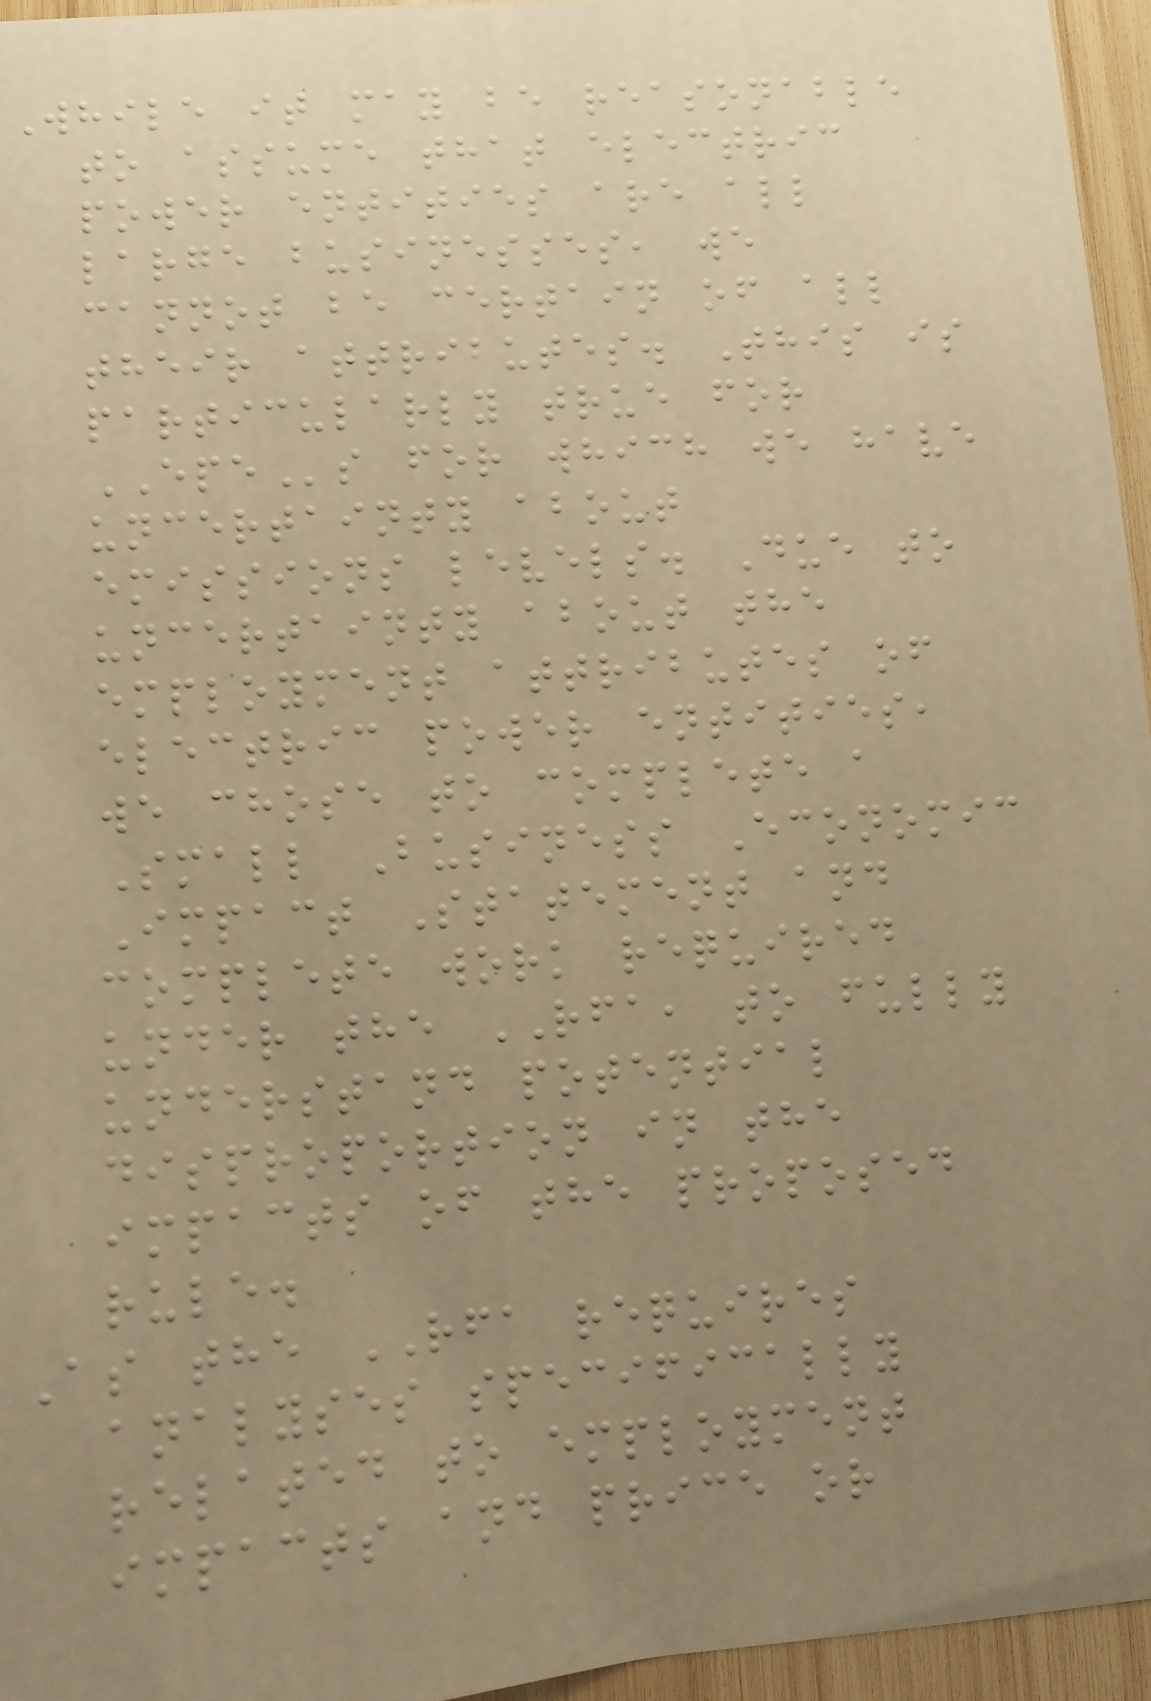While it may be reasonable
to assume that electric
power entities are all
large businesses, we
cannot be certain of all
their attributes. This is
particularly true for
EPEs for which we have
uncertainty about
emissions levels. Due to
uncertainty about the
employment attributes of
electric power entities,
we chose to complete a
Small Business Economic
Impact Statement and
complete work required
under the RFA, to fully
understand potential
disproportion in the
impacts of the proposed
rule.
As the RFA requires
analyses specifically
related to employment
impacts and price or
